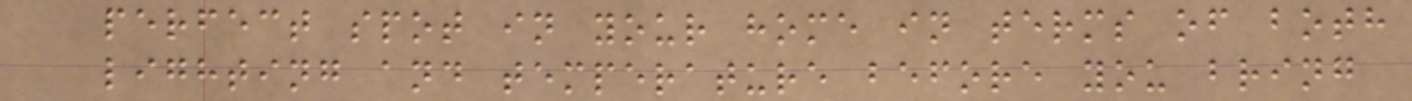perfect spot in your home in terms of both
lighting and temperature before you bring
